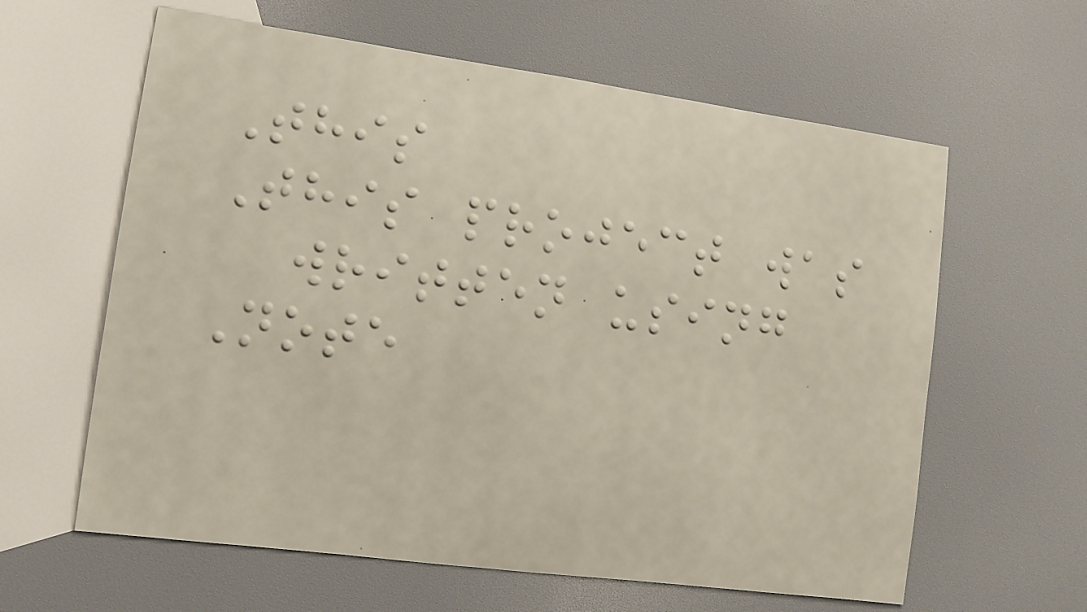This
This project was
written using
Note
